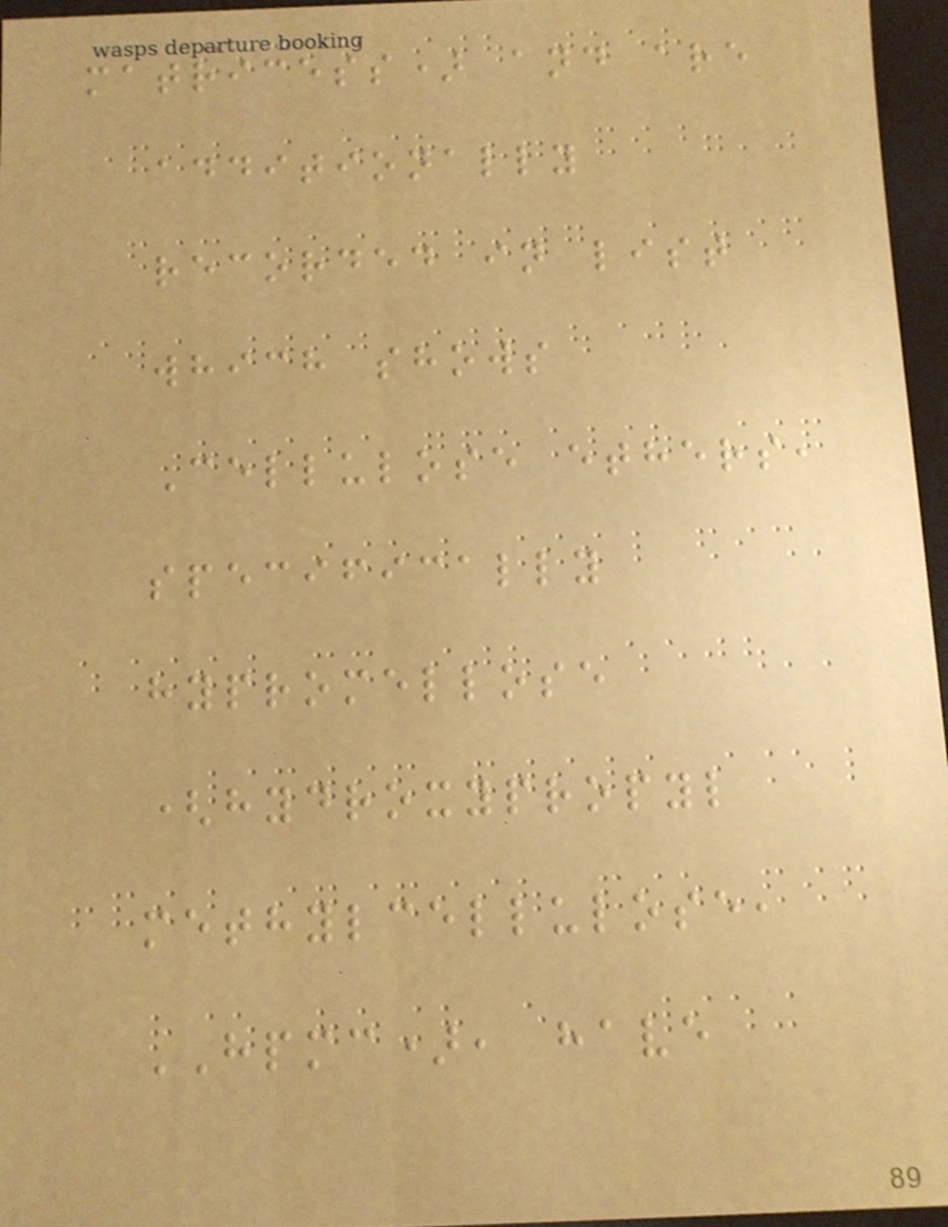matricess) and are
additionally
recorded in list
which shows
Cellulose ethers,
specifically
hypromellose
(hydroxypropyl
methylcellulose,
HPMC), have
